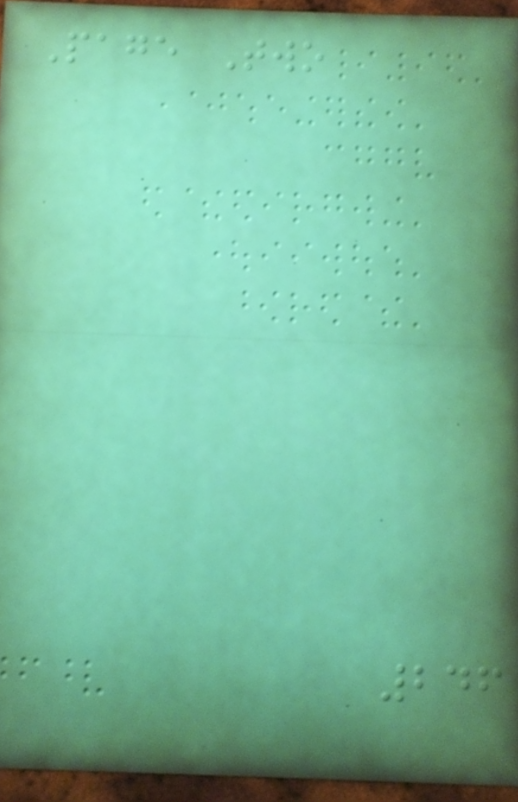Page Two
246
